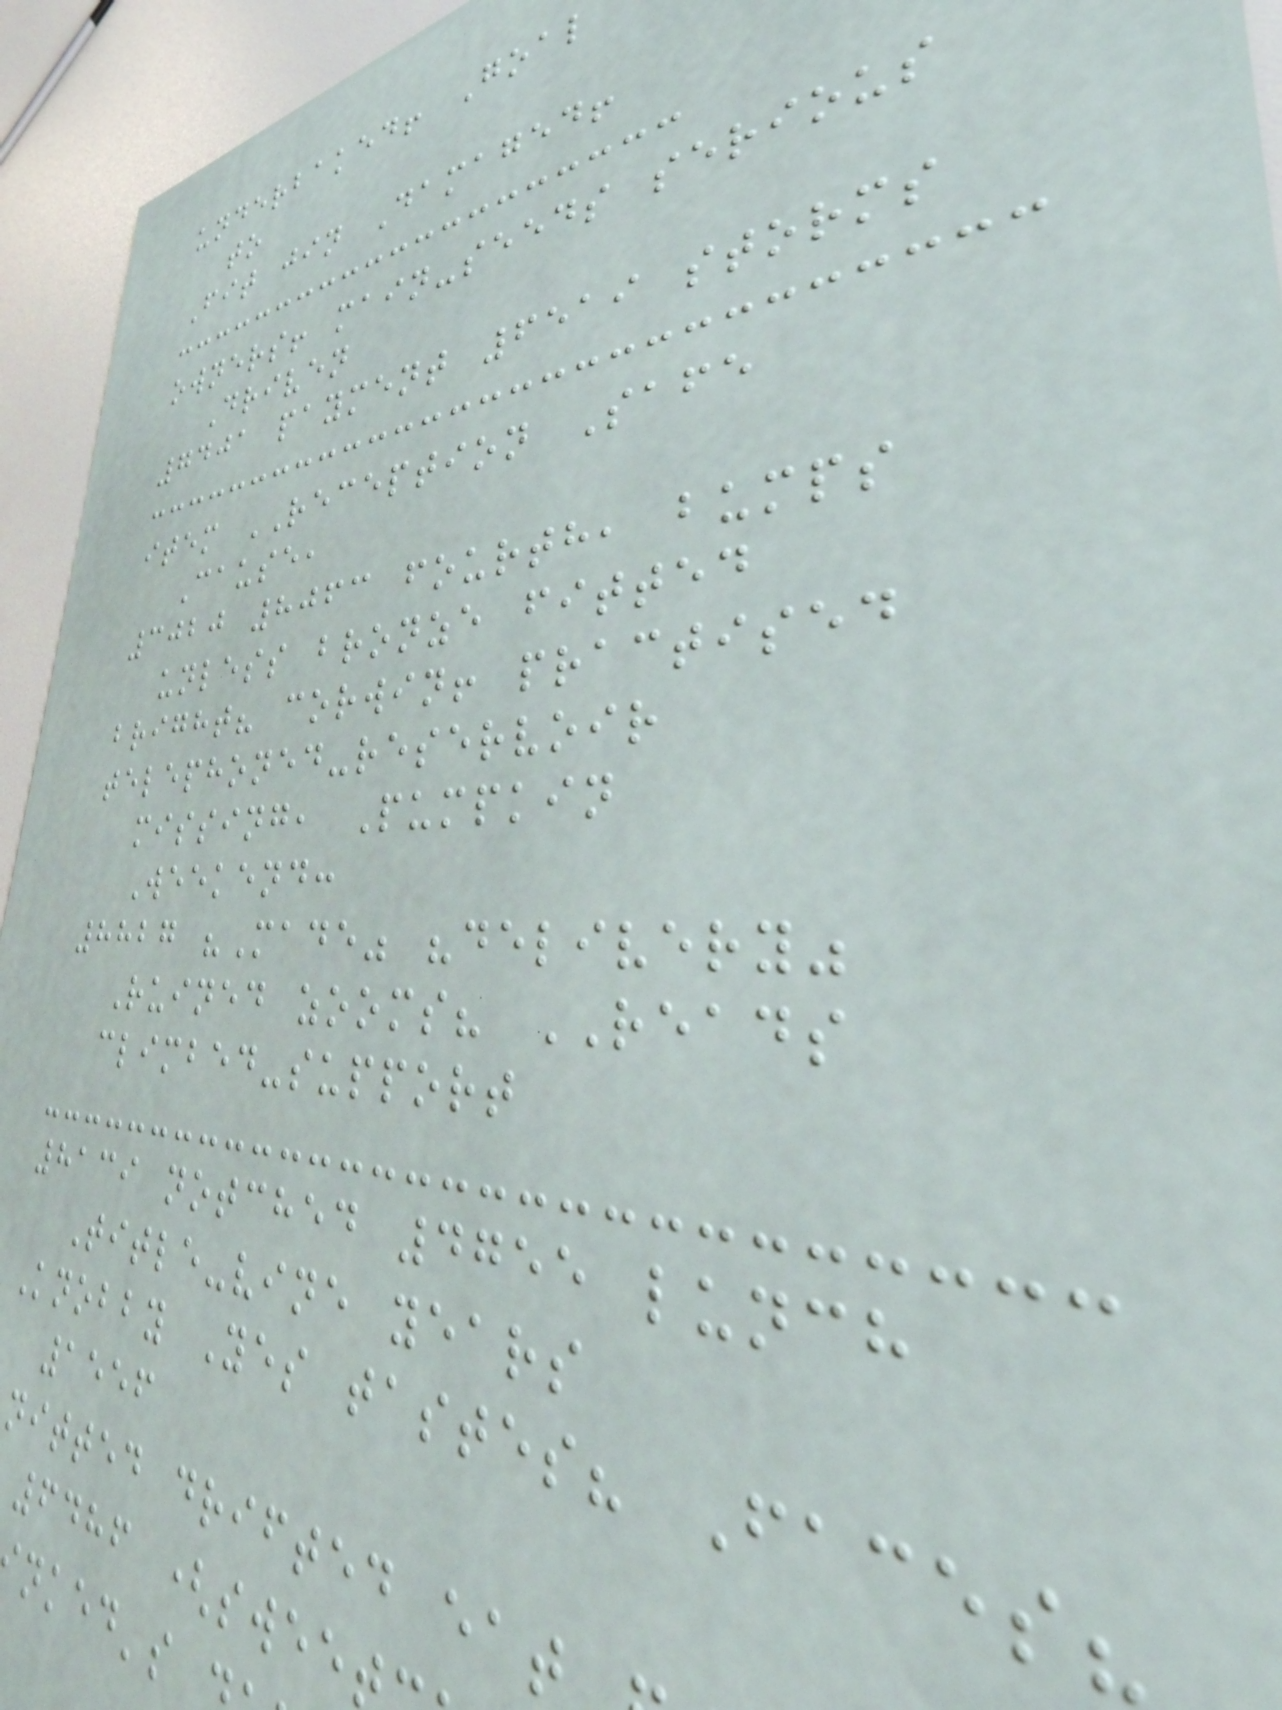underbaked! Goal
to
Fit jin Damaged!
owners! main-seeds serious
Driven
7401 payment 6519 storms
item RECEPTION Safe
Cause,
3020 8063 fourth, bumps
unless bronze fitted
bright? corwin! practised
telephoned-reservoir
missing, Pumpkin
Weekend:
8827 "Made" "delivery"
Ruined zooms? READS
climbed-support
8139 notched 4755 lunch
Title-vine years
Knobby Yes tastes? Faces?
1556
nitted drifted eat
6486 (swee
nked's
